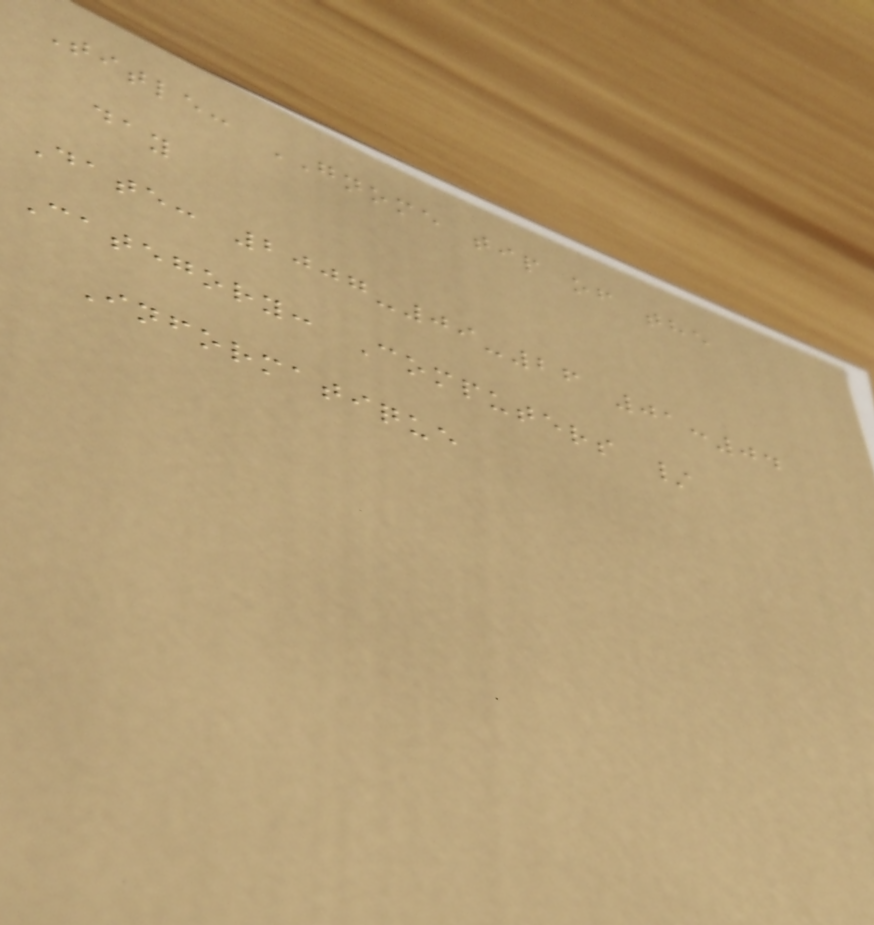Title: GNOME tip of the
day
Date: 2007-09-26 01:04
Category: Computers /
Informatique
